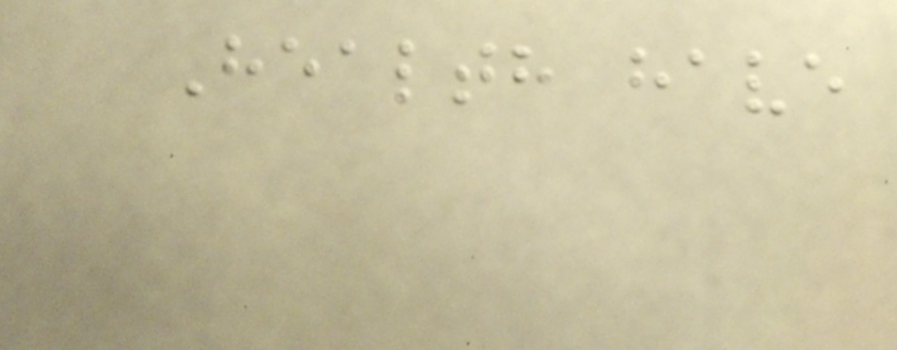Health have
